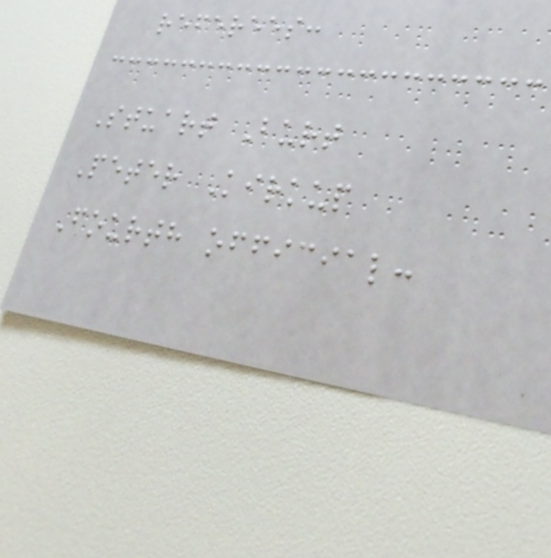referees:
Stuart Burt
Peter Kirkup
Fourth official:
